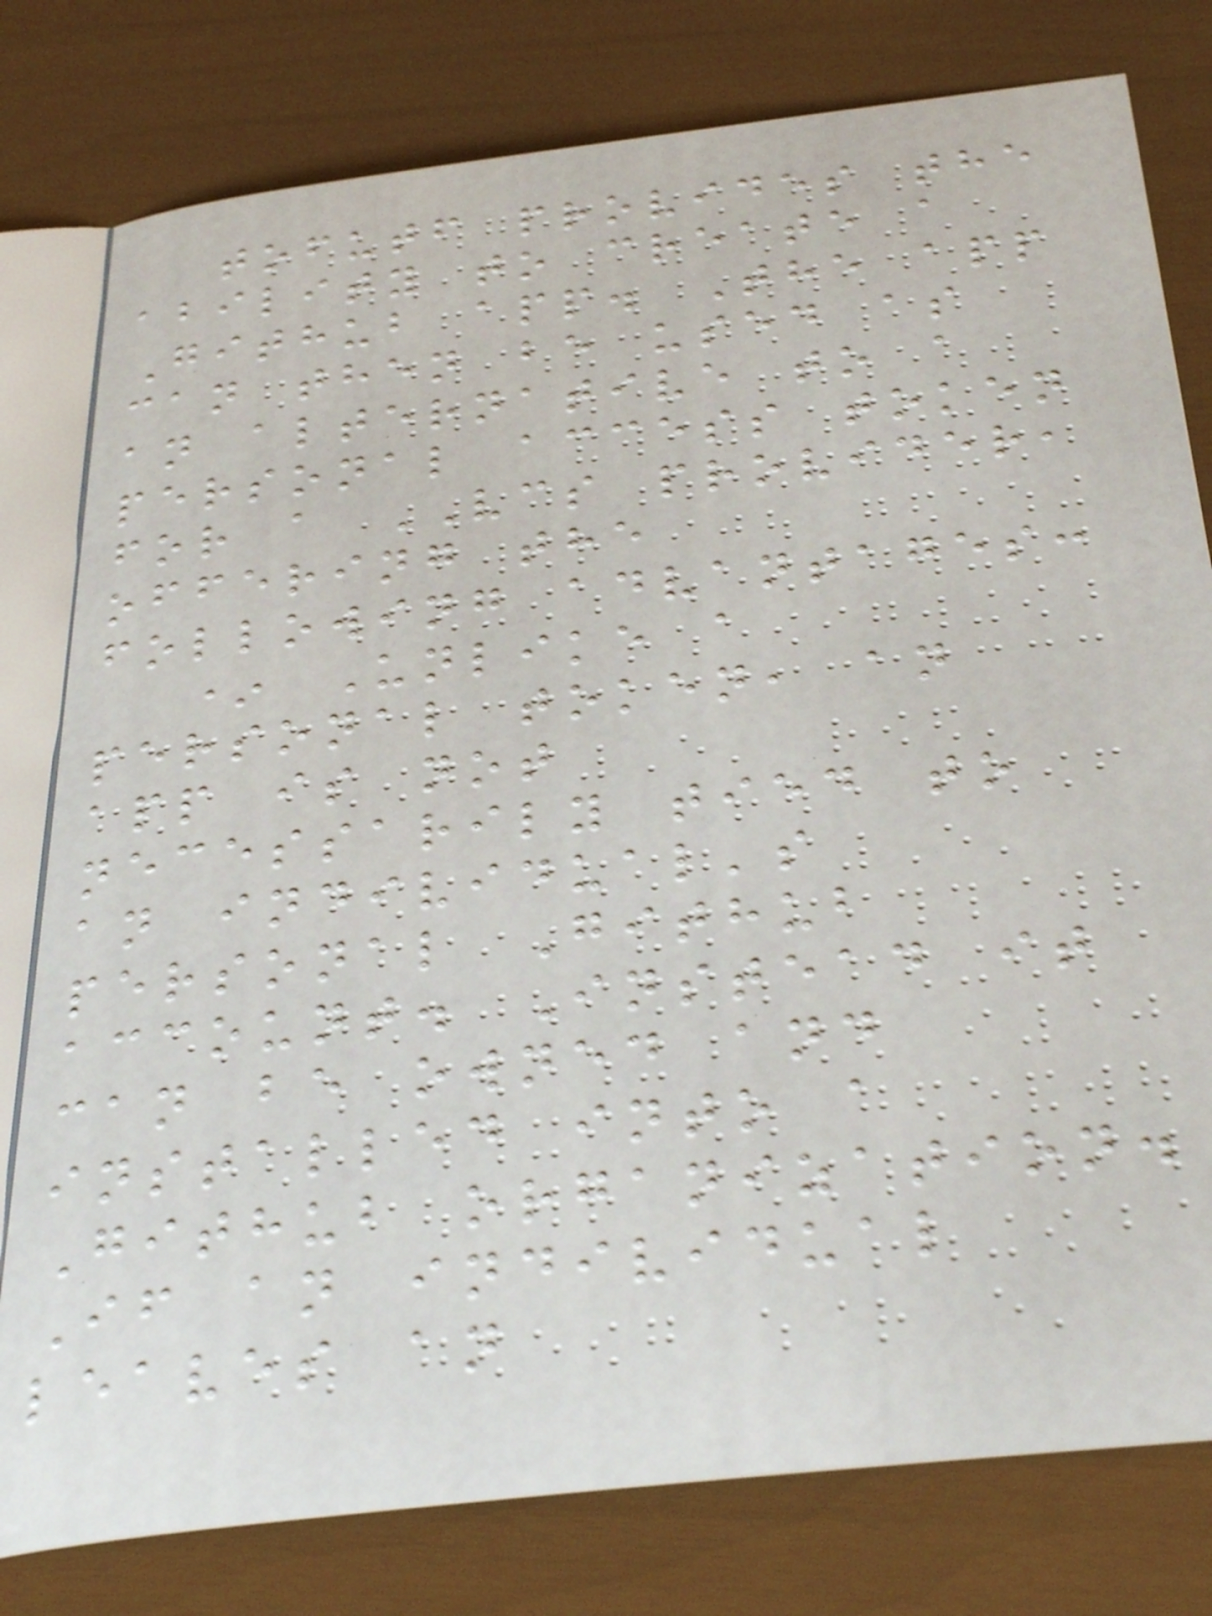tofutf provides the
ability to create a
Github app. The app
can then be used as
an alternative to a
personal access token
for a VCS provider,
offering the
following advantages:
* Unlike a
personal token, an
app is not
necessarily tied to
an individual's
personal Github
account. Instead it
can be owned and
installed into a
Github organization.
If an individual
leaves an
